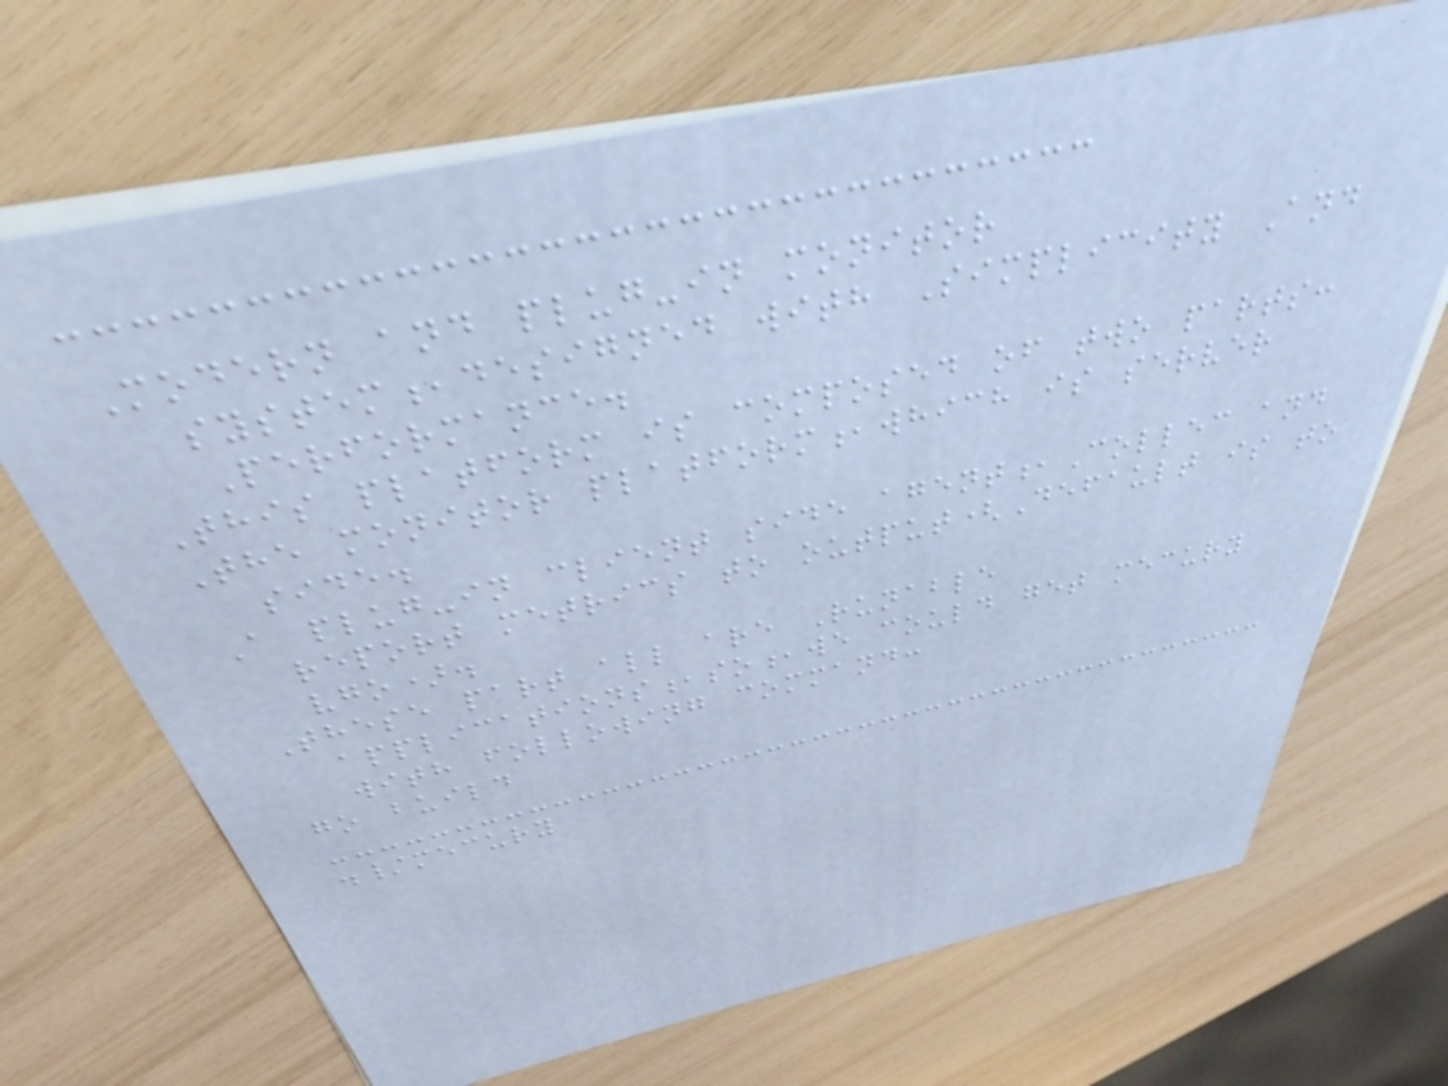Modern and plug-in monitor
system,designed with Simplicity And
Performance.
This platform is composed of two parts:
The monitor platform,which is server
side.
A plug-in client side agent,Collec and
report metrics to output(Default is to
vgo).
These part all are Runable
applications,so,we could get mecury
with following command:
go build
./mecury
